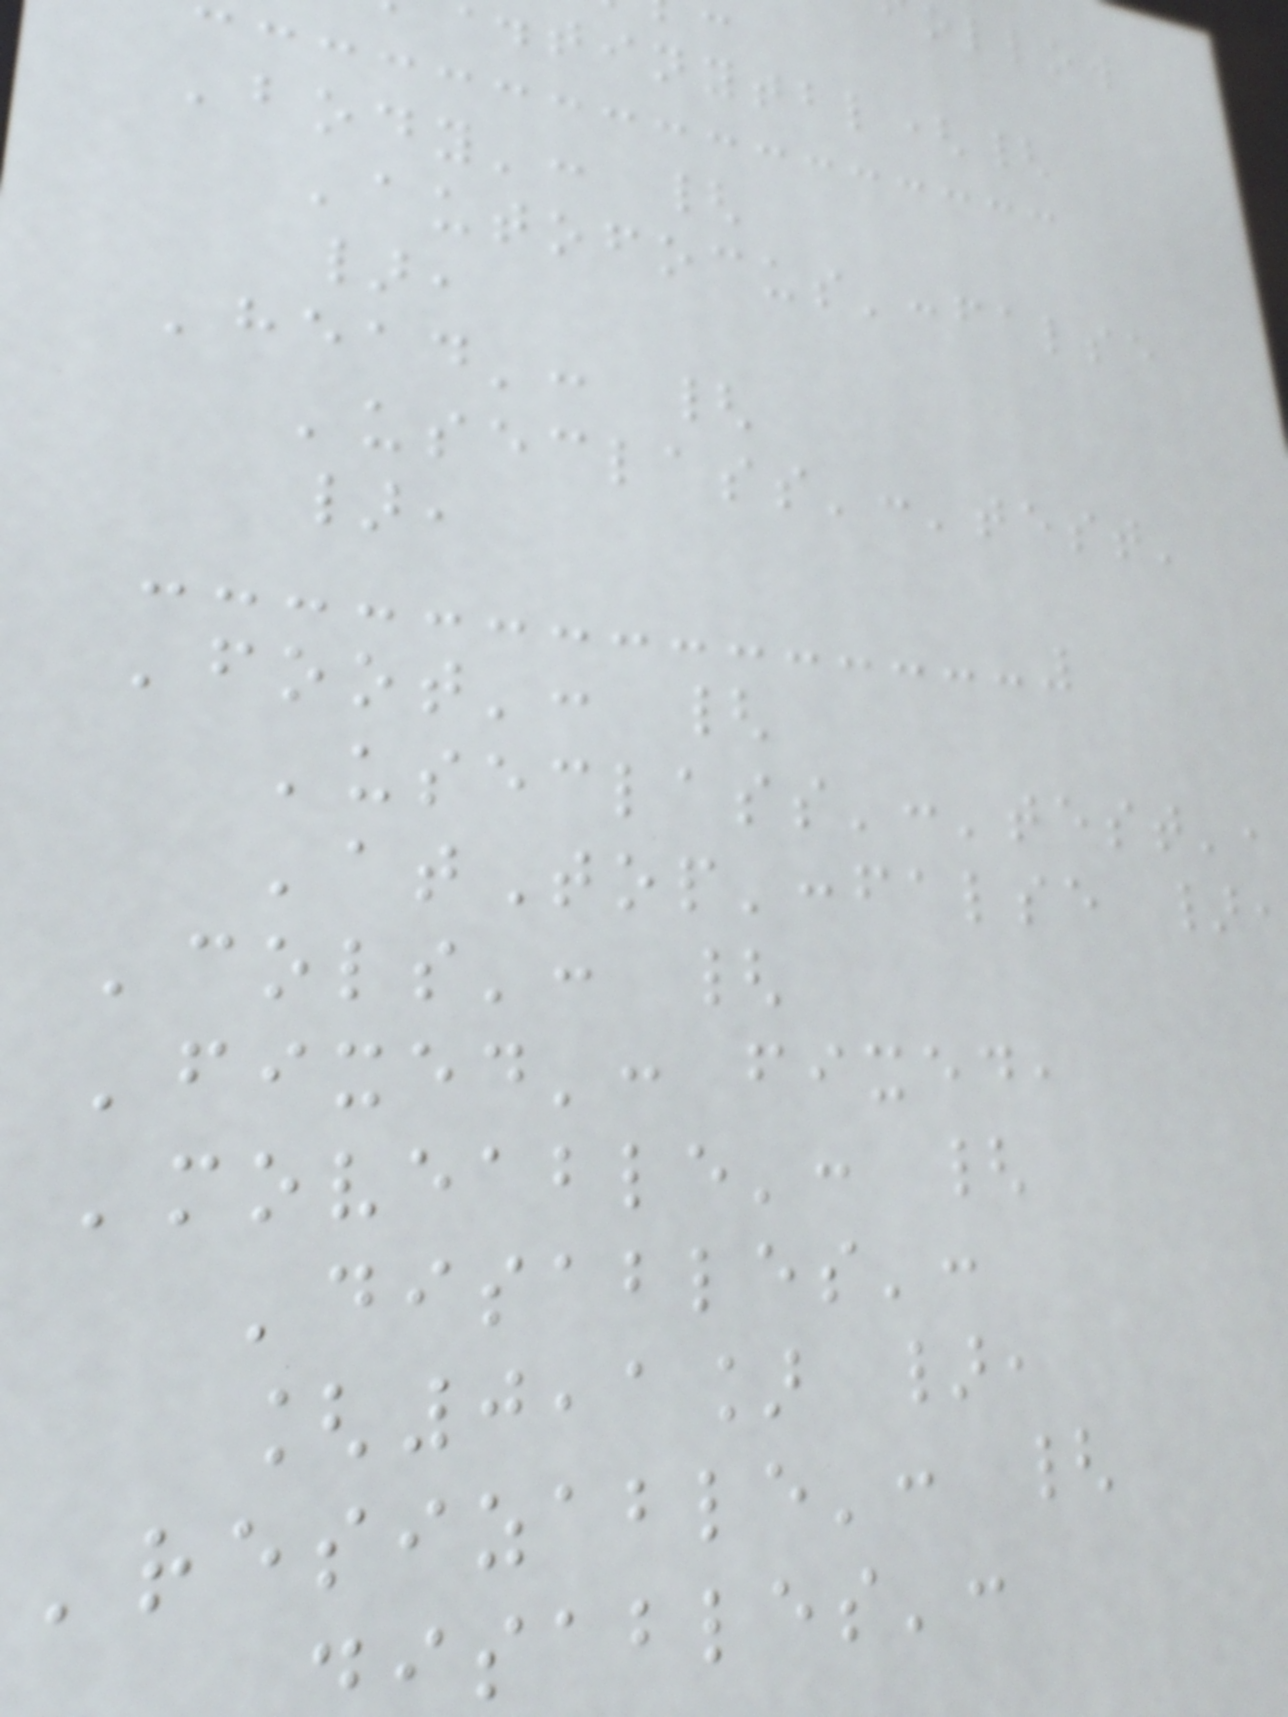ollow
tinytbl({
'body': {
'autofocus':false
},
'head': {
'useclass':'test'
},
'foot': {
'useclass':'test',
'atTop':false },
'cols': {
'fixed': fixed,
'moveable': {
'disables':
[0,1] },
'resizable': {
isables':
